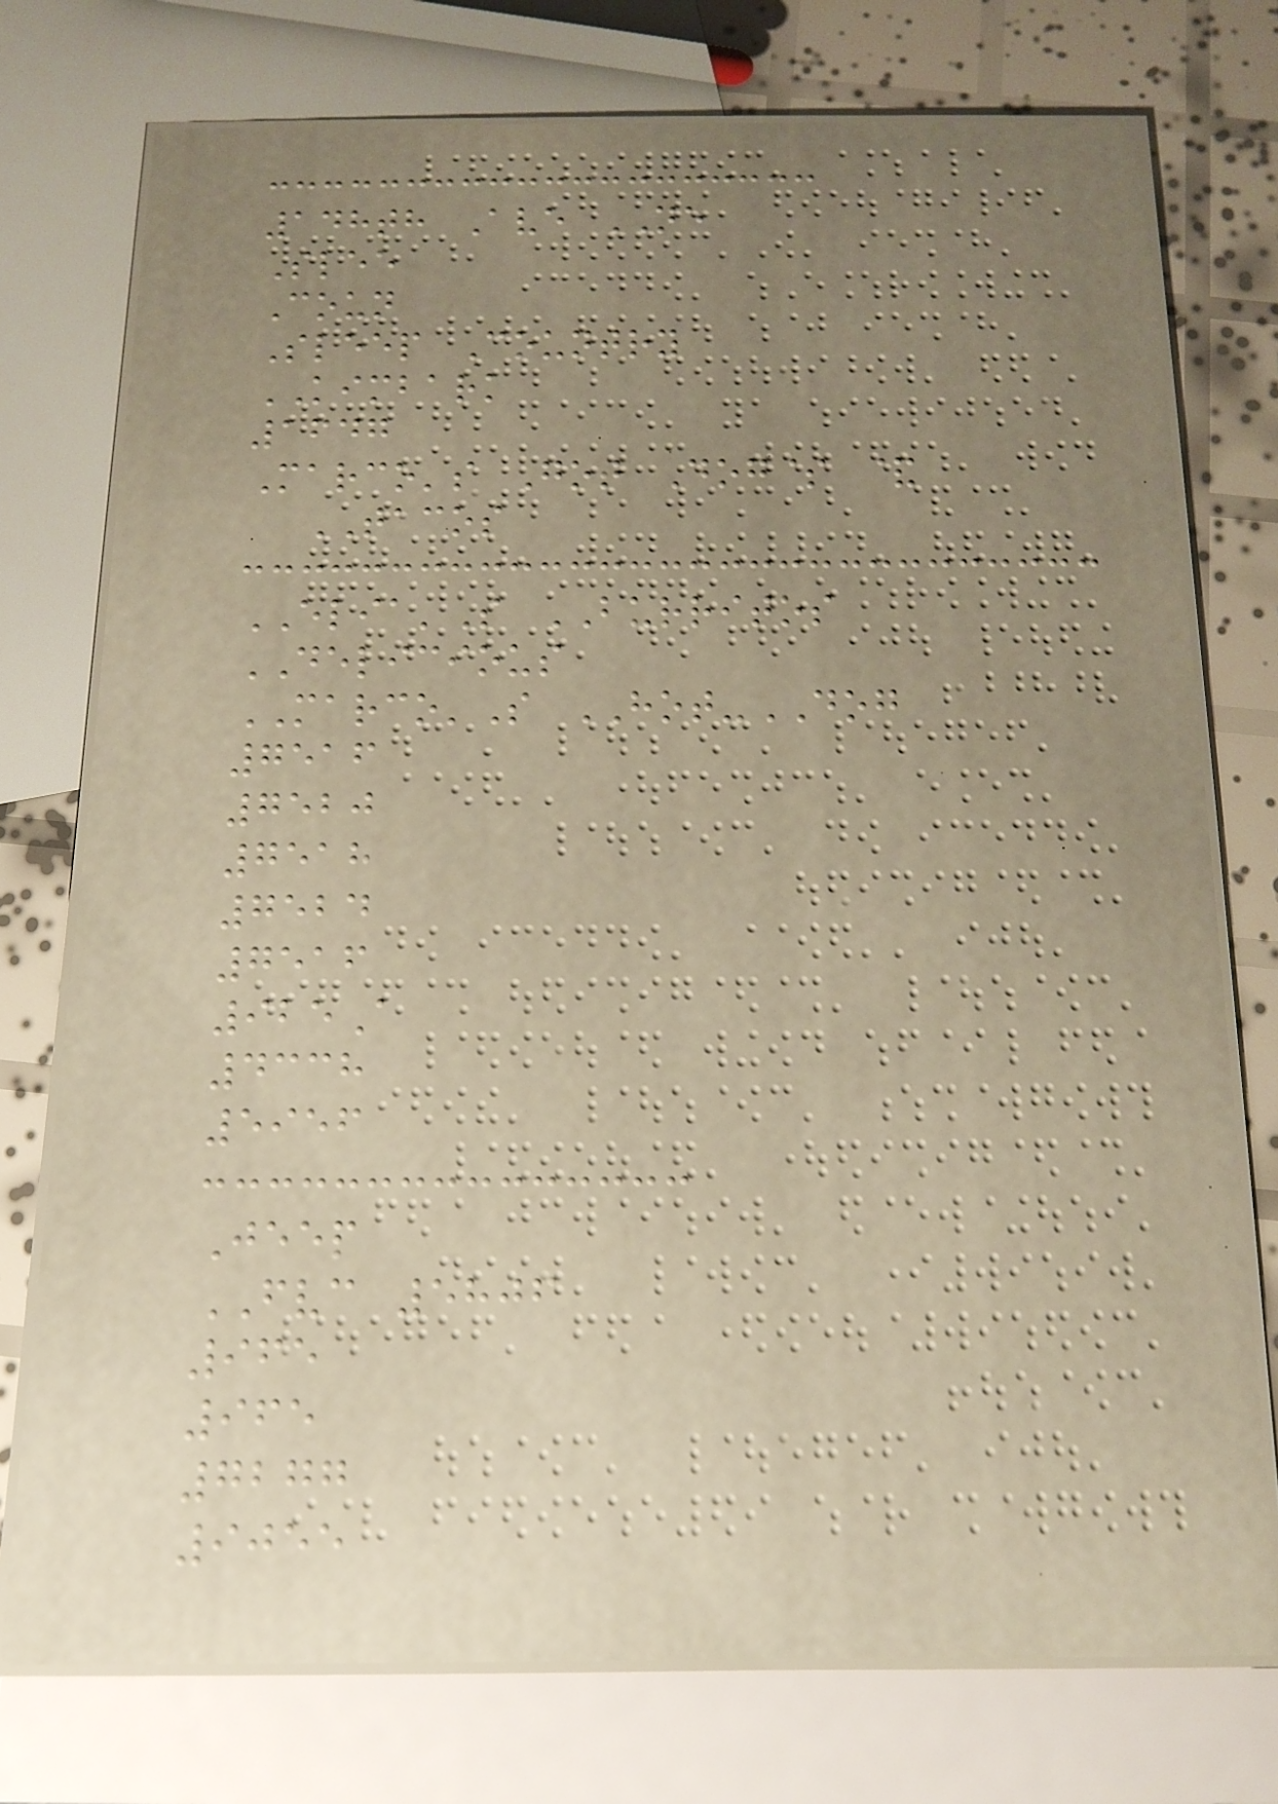148th Ave NE
Slee
Coun
Sleep Country
KIMBARK
1647
Marco's Got Dog$ &
TACOS
ELIA'S BURRITOS
DELICIOUS
MARCO'S HOT-DOG
7516
7520
7518
7524
7516
925A
4338
5956
Jeep
FVC 5806
965
965
7277
9055
